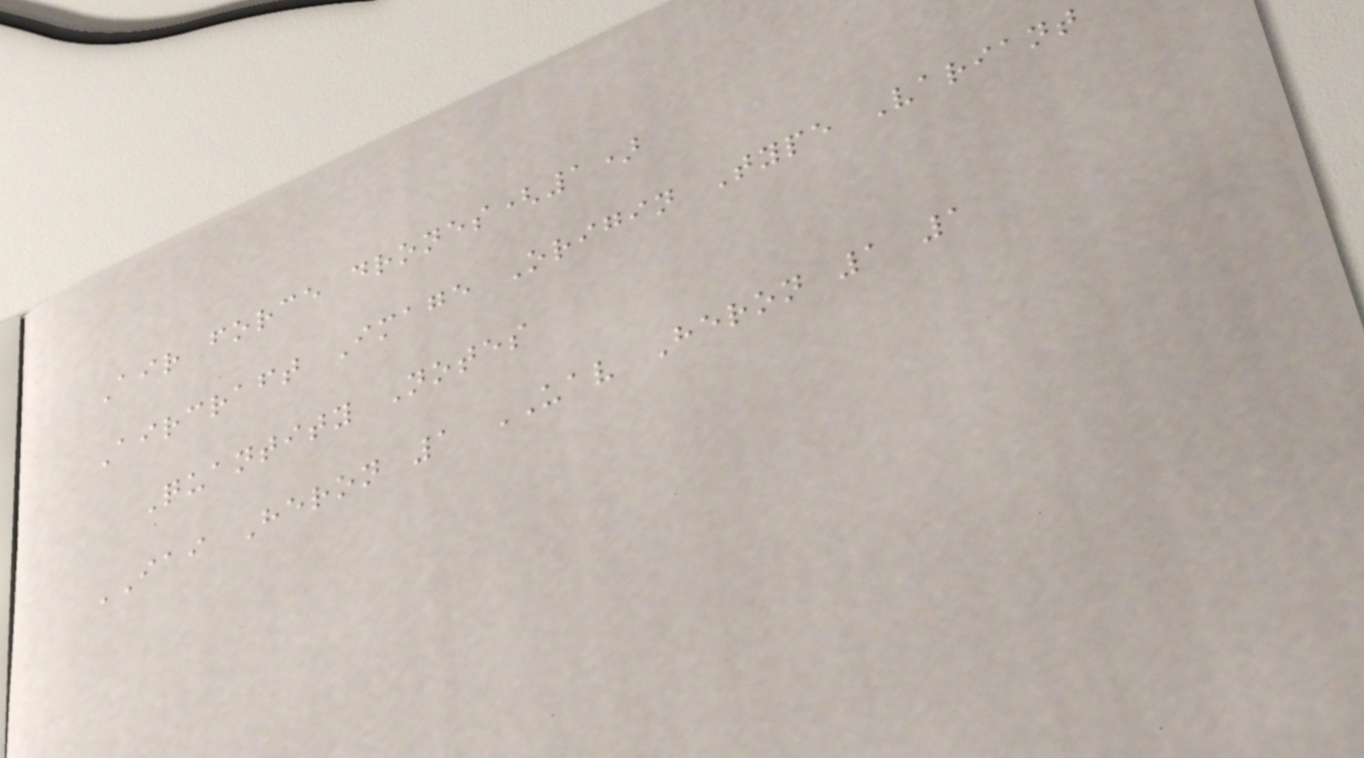Air force drones(1)
Aircraft Image Origin Type Variant
Quantity Notes
IAI Heron 1 UAV Heron 1 1
